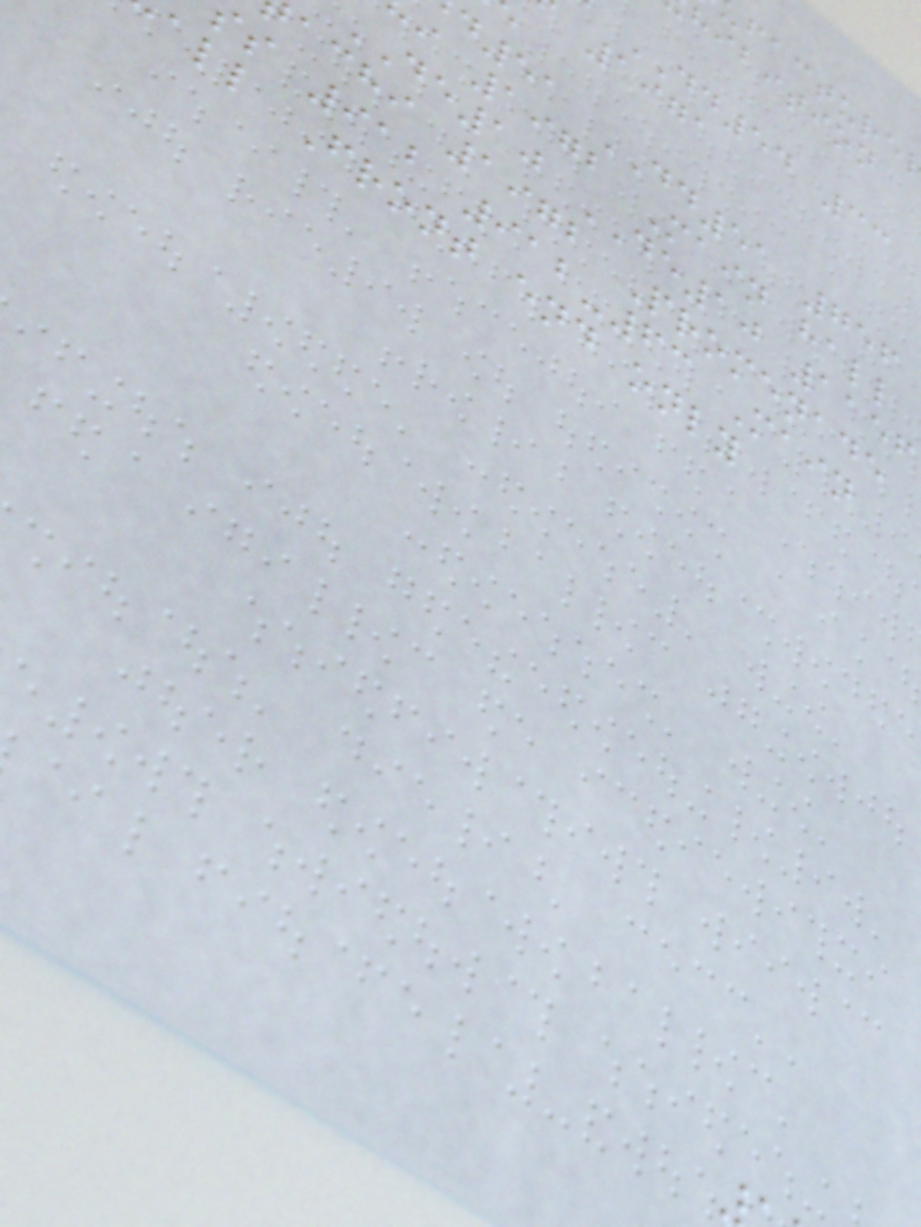hibition
DD54 33
1971
d51 DD51 756
i 1972 Main hall
DE10 DE10 1156
achi 1972 Promenade
s 912 912-63 Main
all Front end only
